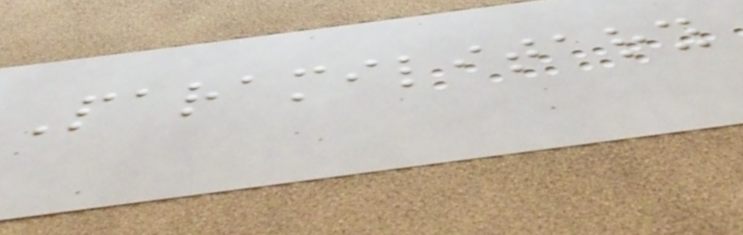Paramilitary
